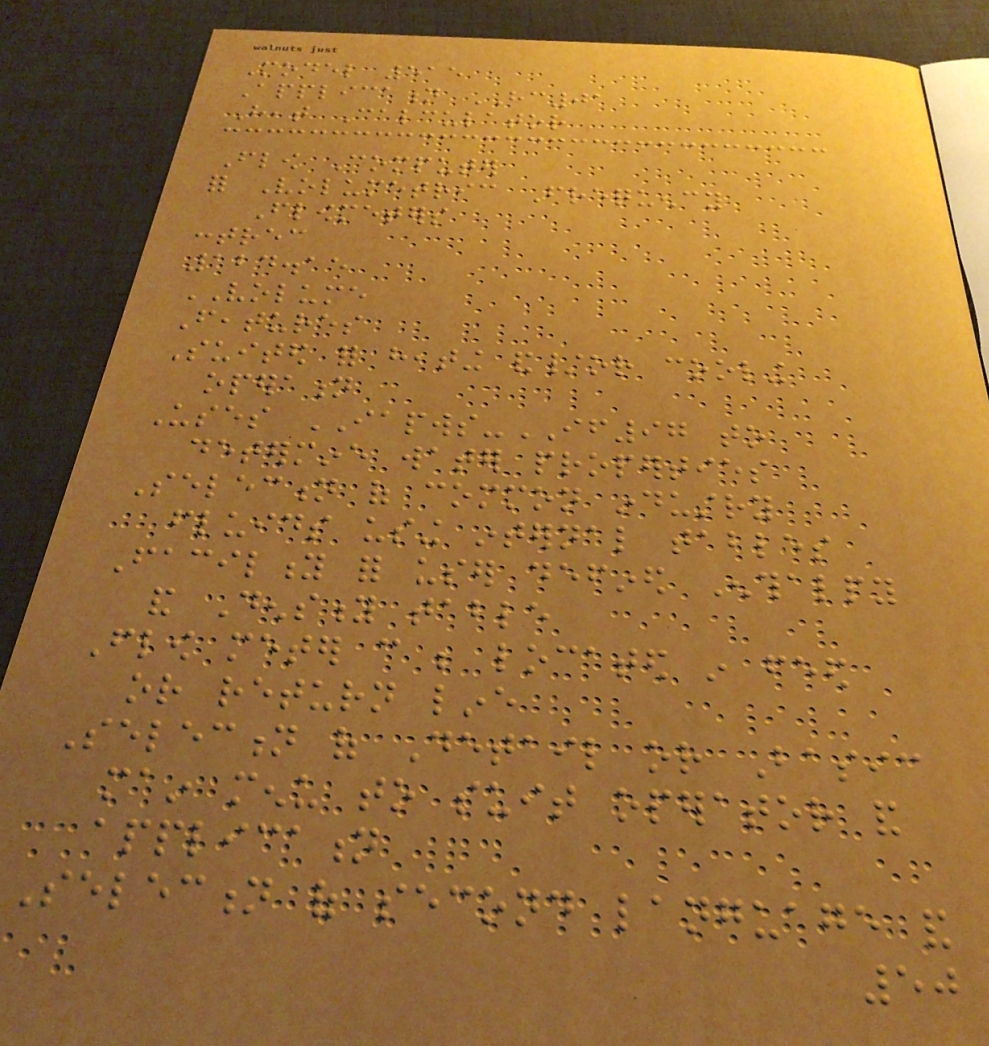Model 515
Application HC01
Heat Calculator
Flow Computer
for Volumetric Frequency
Flowmeters
contrec
124.15
VOLUME
Features
Suited for heating and/or cooling
operation
Uses IAPWS-IF97 to
determine water properties
Selection of common industry
fluids using internal tables
Facility for user defined Enthalpy
and Density table
Flow meter can be located in feed
or return line
Selection of Detail or Basic
main menu to suit operator and
application
Selection of second language and
50
